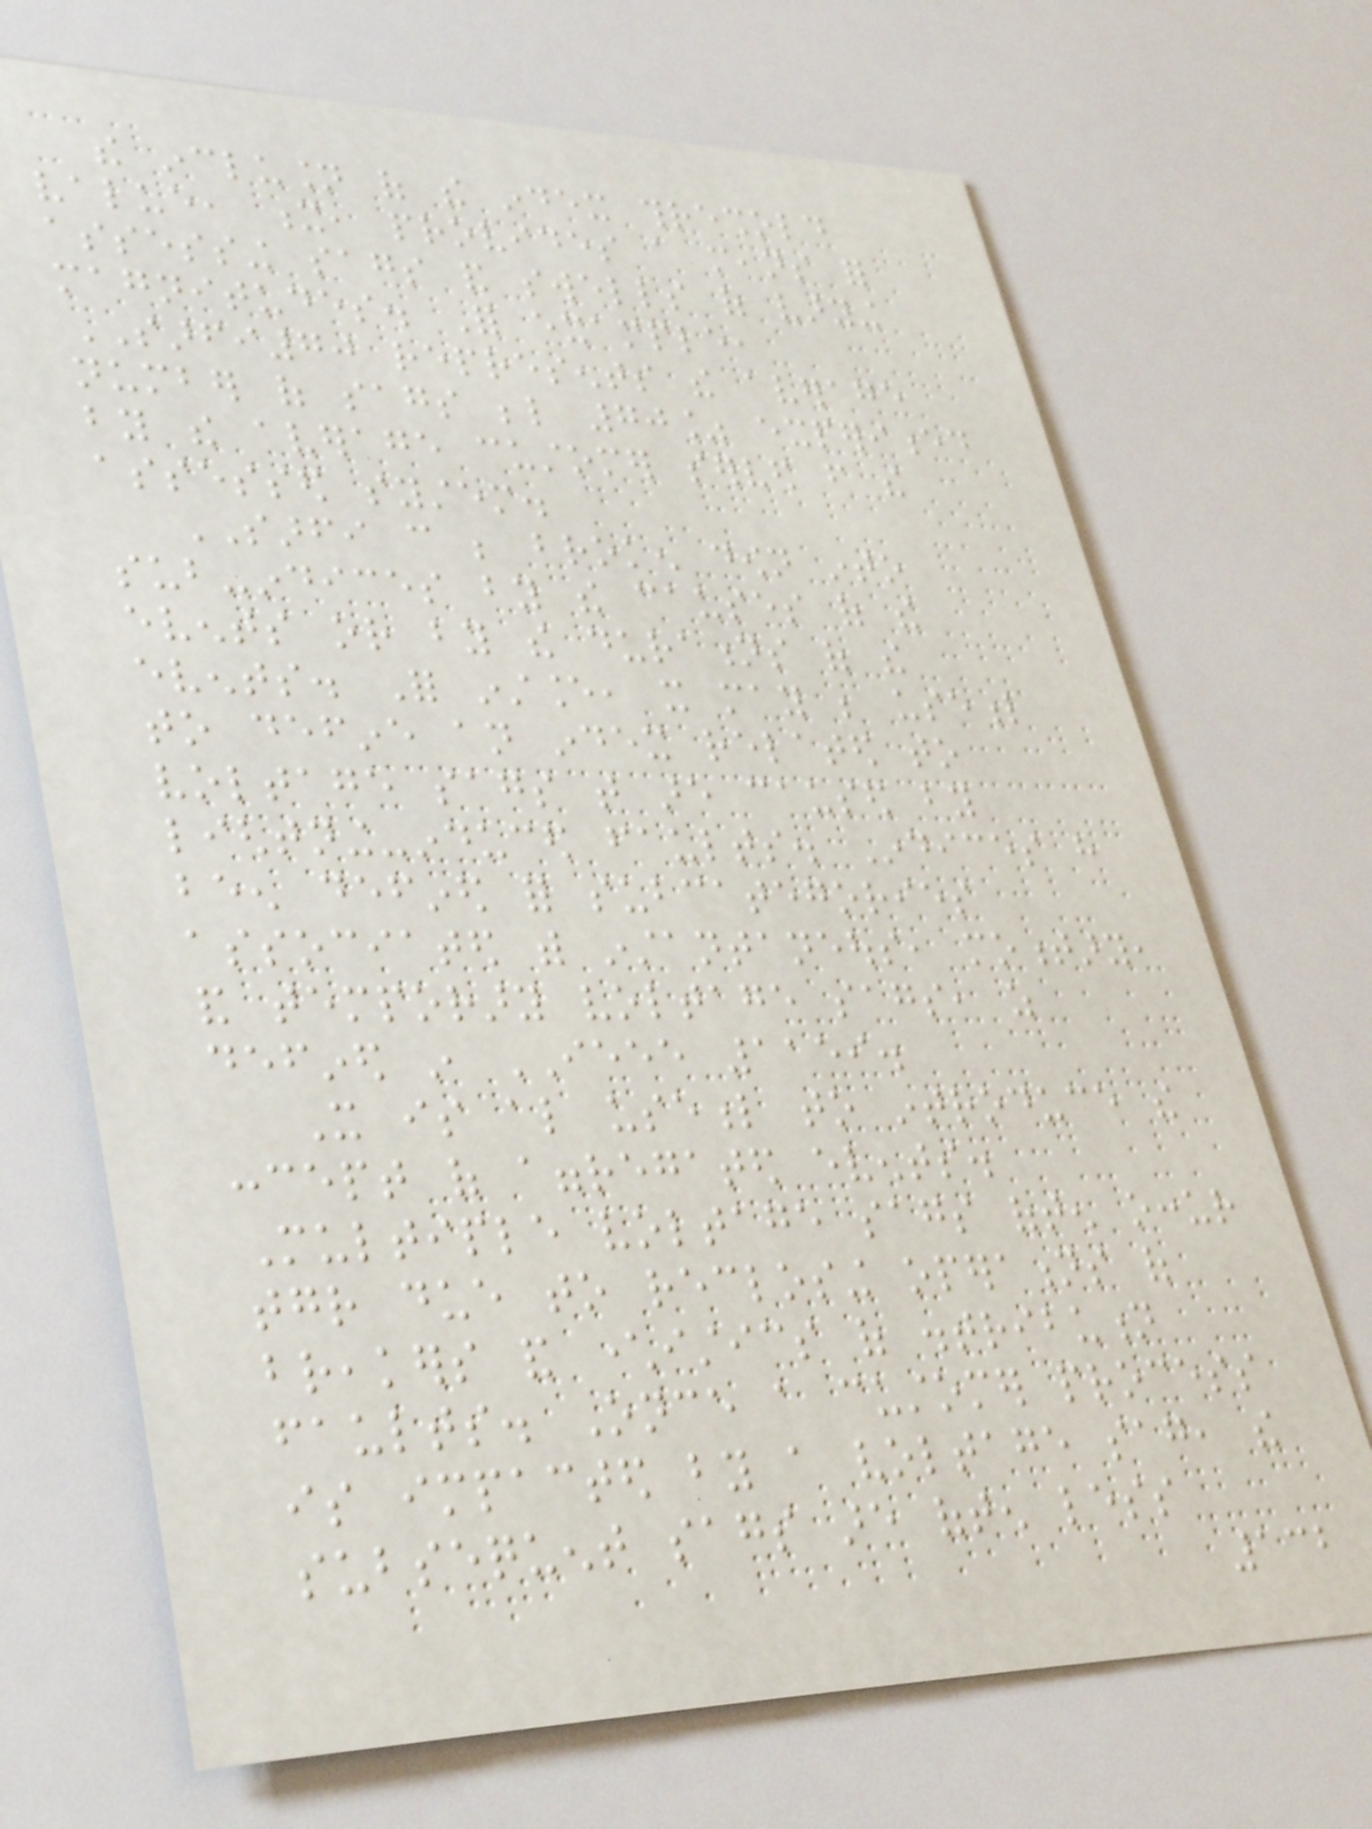the inclusion of the index threshold
value, x, provides a means for
assessing sags and swells of varying
magnitudes. For example,
SARFI70 represents the average
number of sags below 70% experienced
by the average customer served from the
assessed system.
SARFI can be broken down into
sub-indices by the causes of the
events or by the durations of the
events. For instance, it may be useful
to define an index related to
voltage sags that are caused by
lightning-induced faults. Indices have
been defined for subcategories
associated with instantaneous, momentary,
and temporary voltage sags, as
defined in IEEE 1159.
It is also useful to introduce the
concept of aggregated events.
Multiple voltage sags often occur
together due to reclosing operations of
breakers and characteristics of distribution
faults. Once a customer process
is impacted by a voltage sag, the
subsequent sags are often less
132
